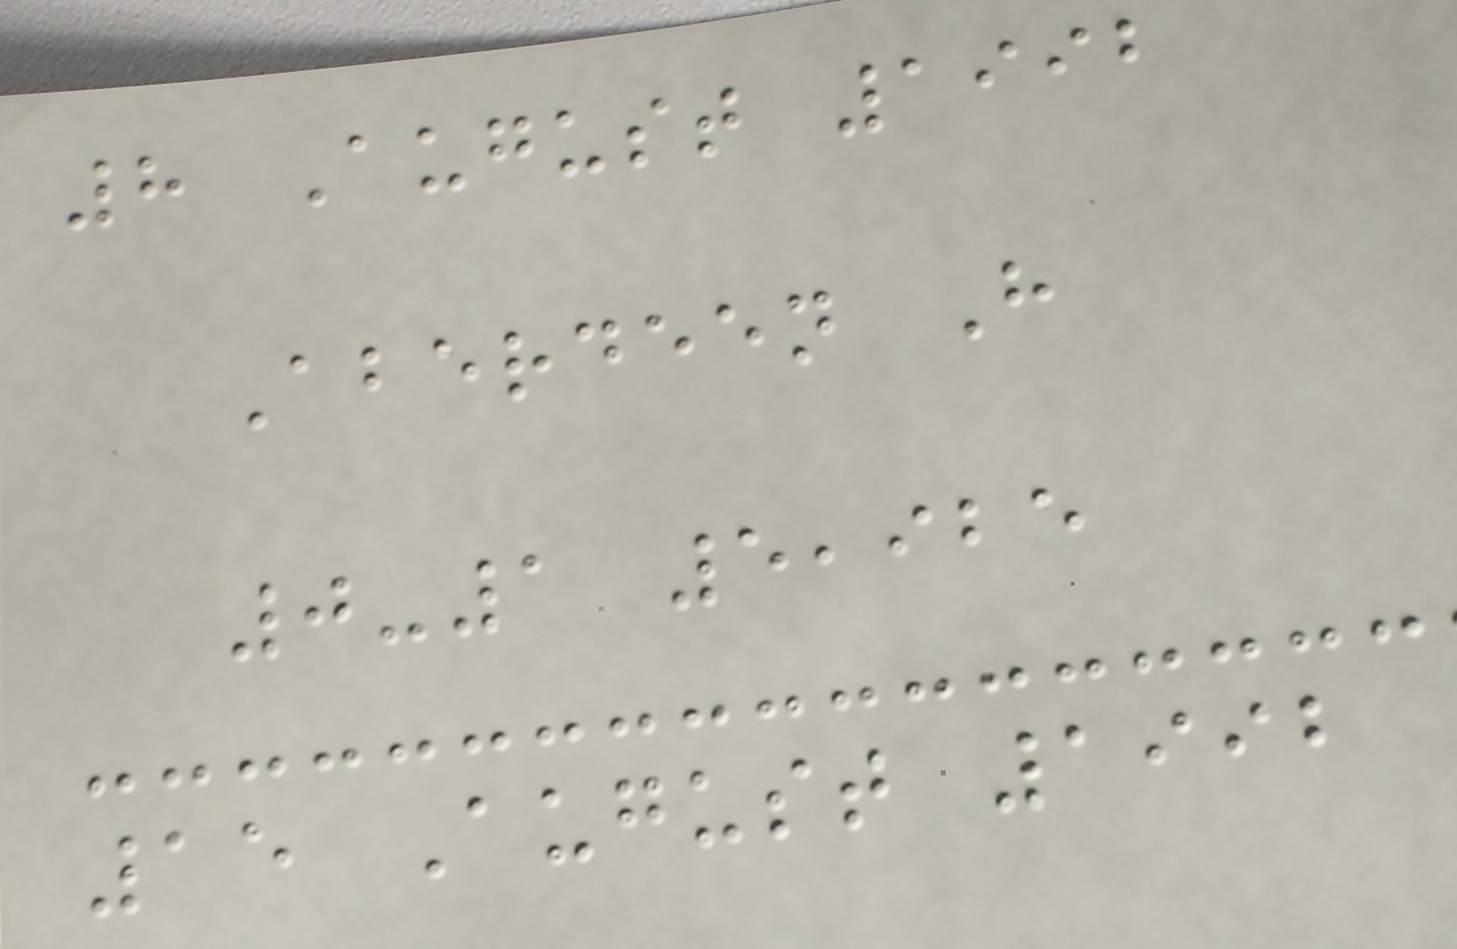8 August 1992
Aberdeen H
0-1 5,925
15 August 1992
